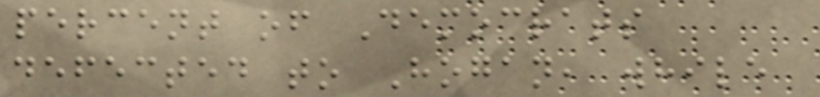percent of Democrats
defected to Hogan, while
